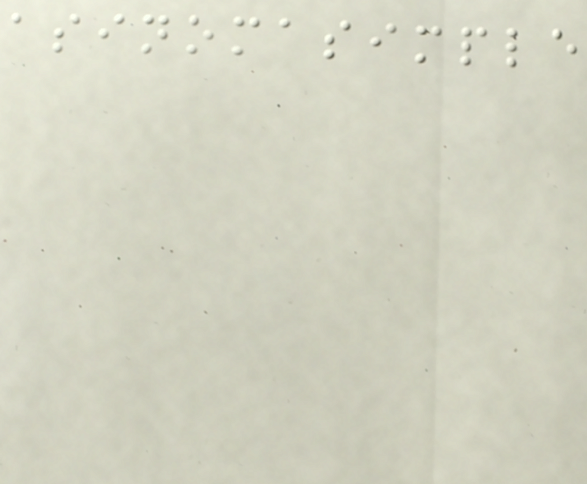asinomasimple
